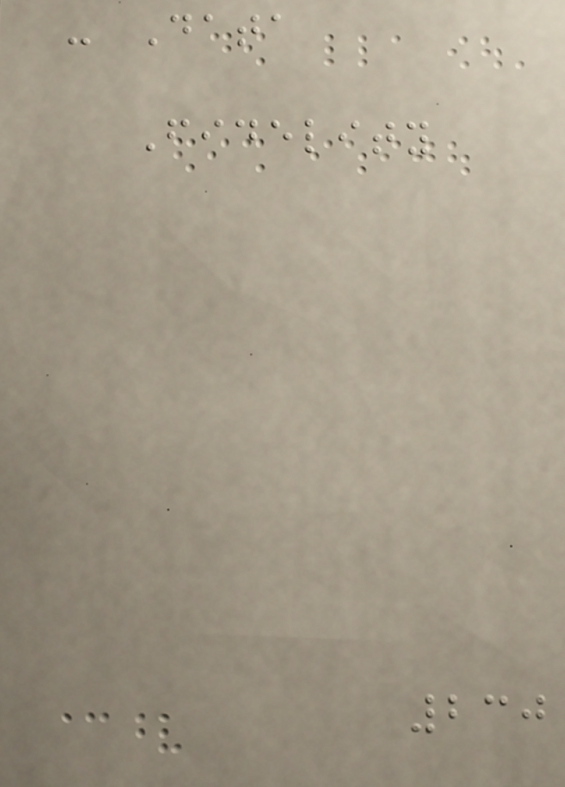- Data
Fidelity
230
